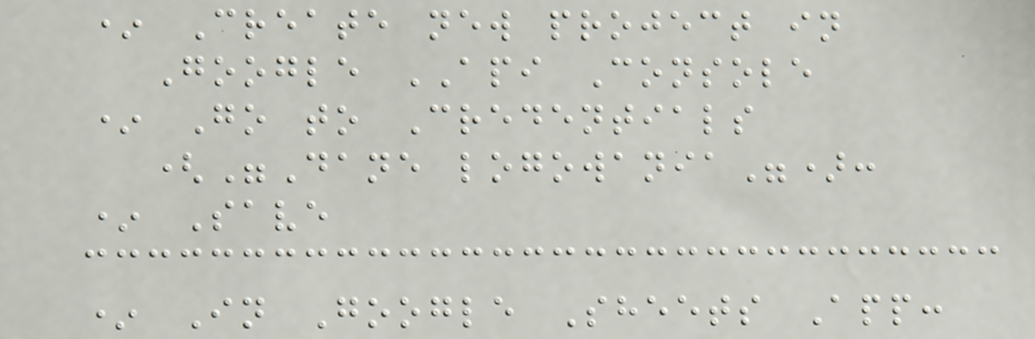* Create new project in
Google API Console
* Go to Credentials
("Dane logowania"):
* Save
* In Google Sheets App:
